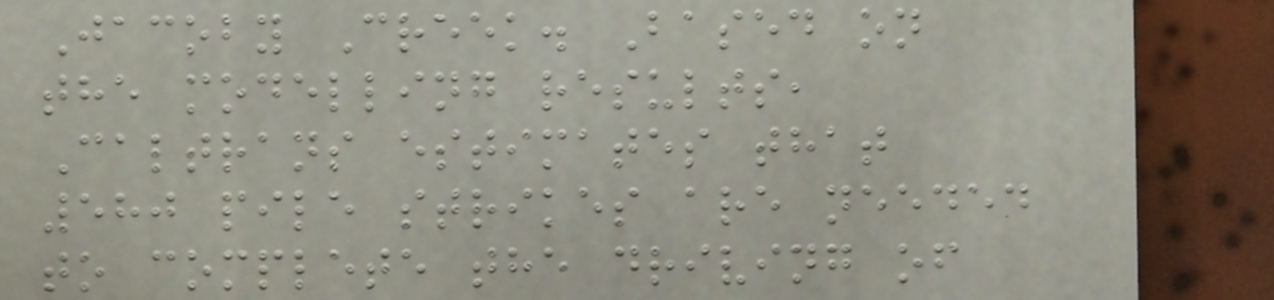Jacoby Creek. Based on
the modelling results,
Caltrans estimates that
580 pile strikes are needed
to complete the driving of
